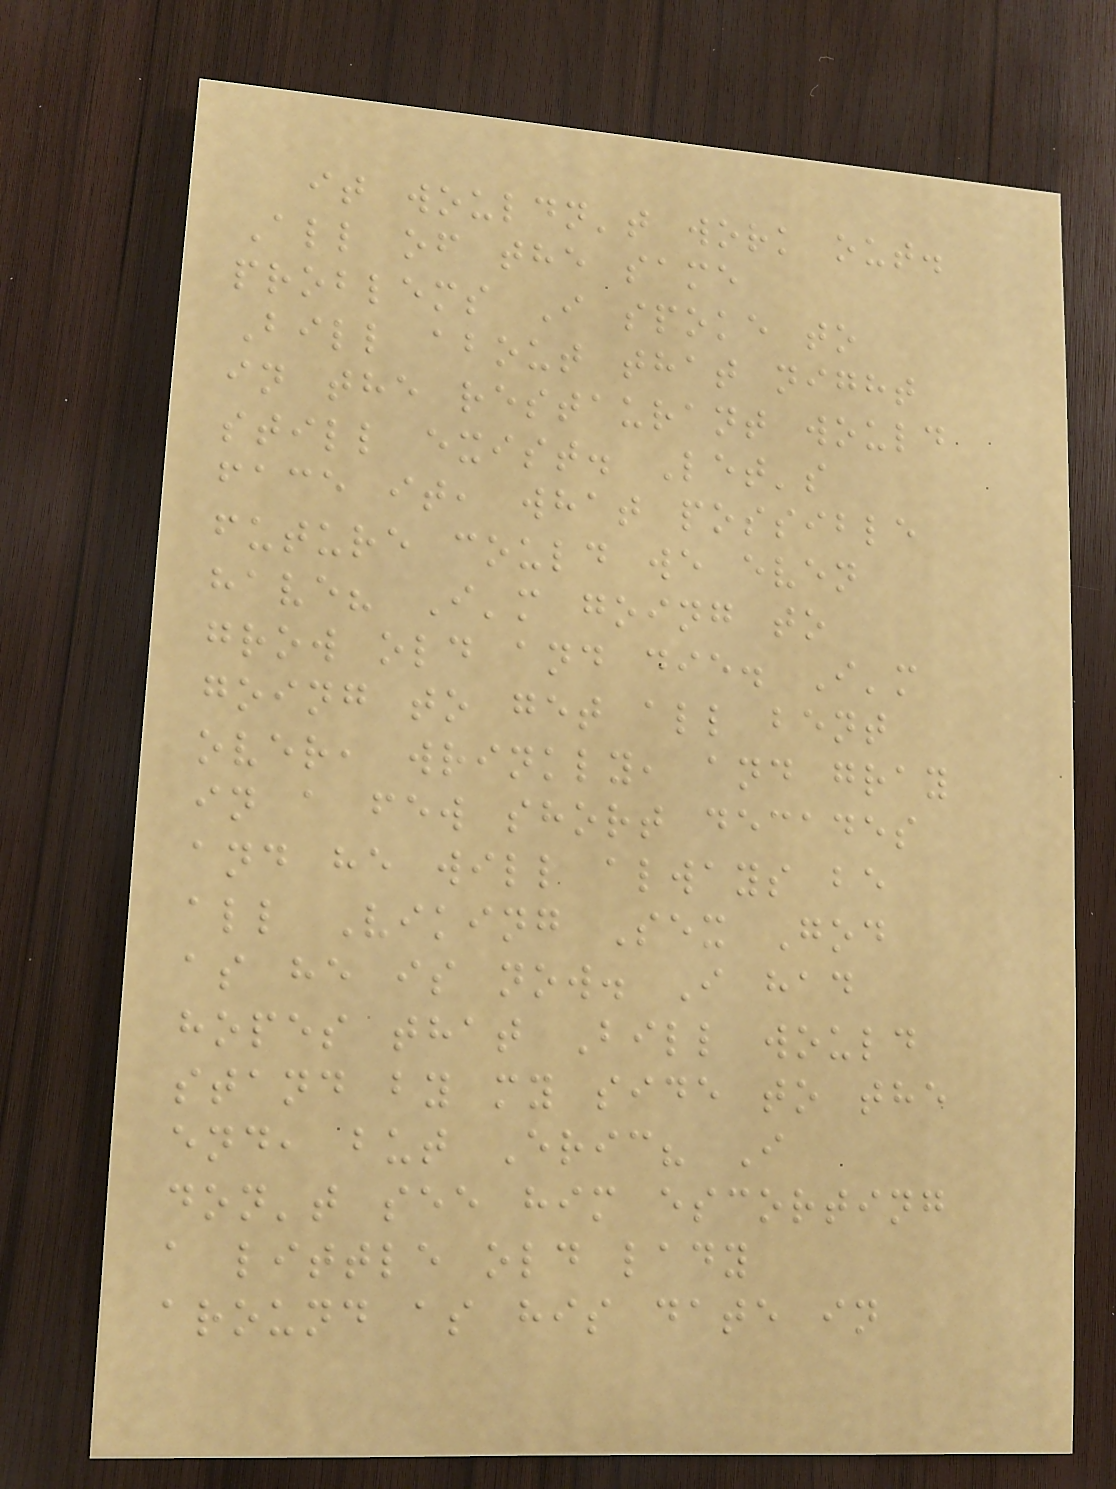it wouldn't work out.
All of the same
problems I spoke to
Bill about that night
in the restaurant would
still exist. Let's
face it, what possible
future could we even
have? I'm going to
grow old and die. I'm
going to get all bent
over, wrinkly, and gray
in a few short decades
and he will always be
all Viking Sex God
as he is now. I had
hopes that Bill would
stand by my side to the
end, but Eric? I
don't see him escorting
a little old lady
around as his date in
